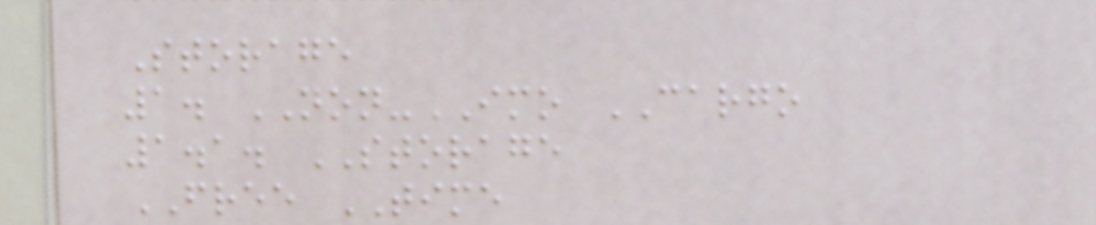Storage
1. NON-IMO CARGO
1.1. STORAGE
FREE TIME
